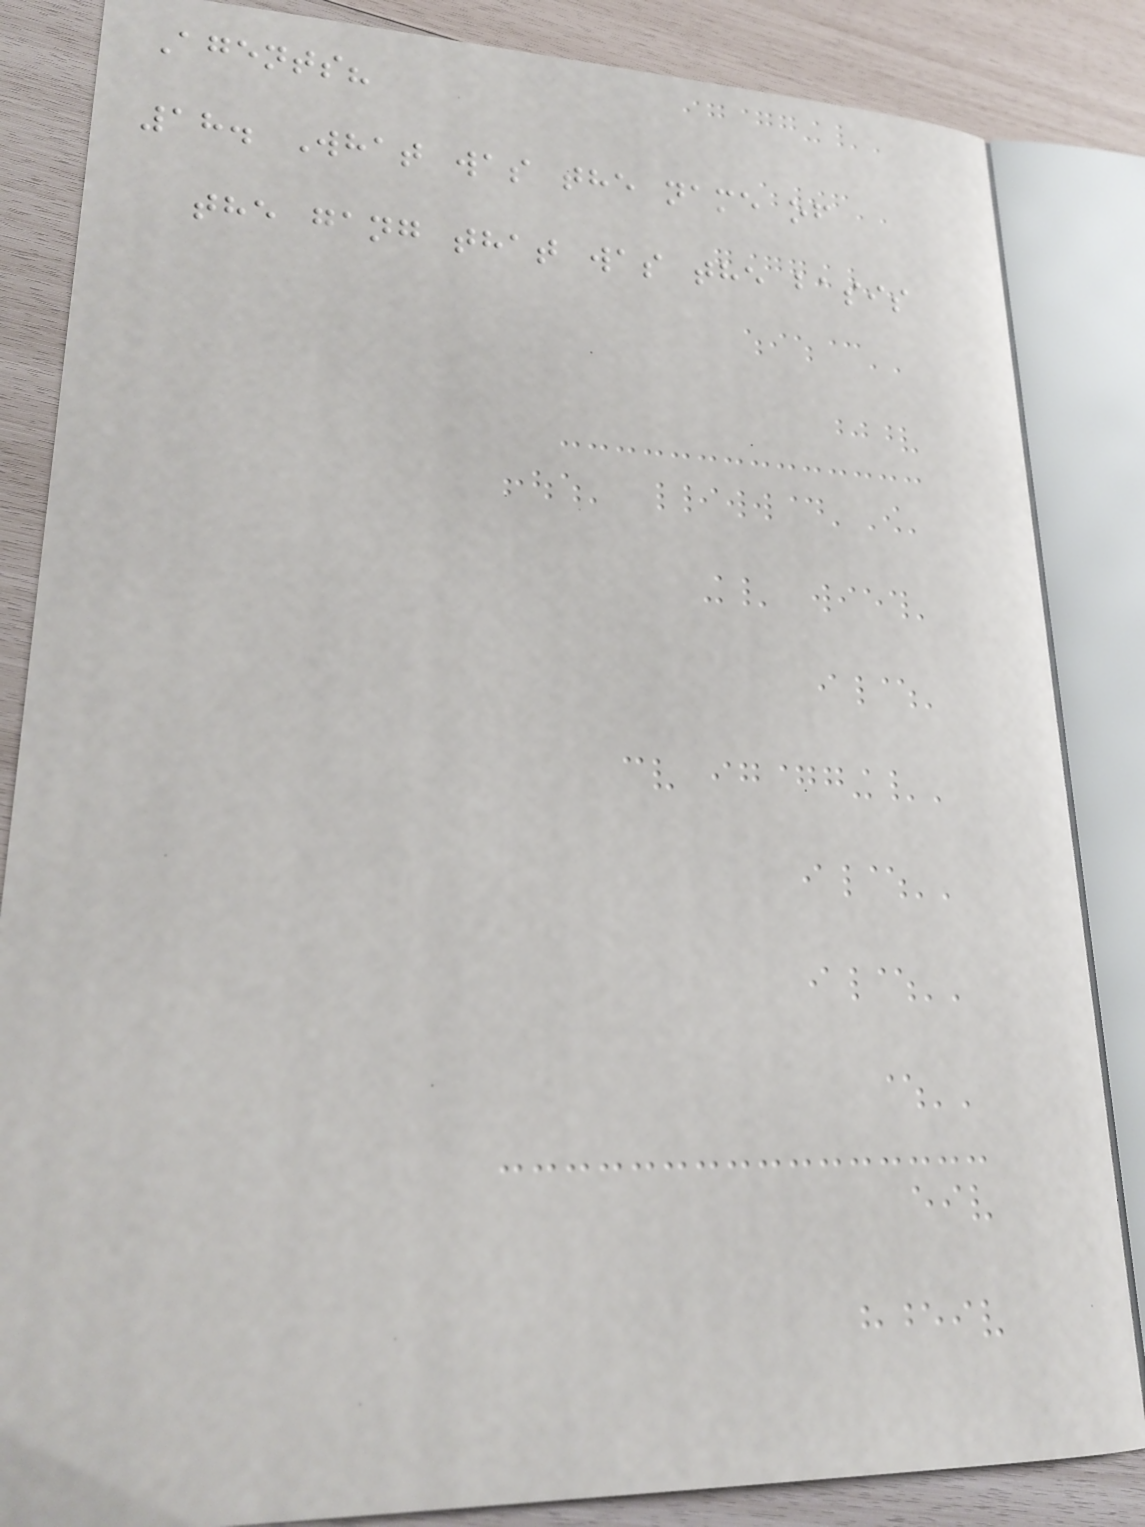Agents?
18. What was the name of
the gang that was the basis
